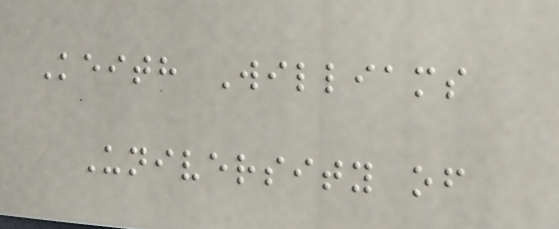Keith Williams
University of
